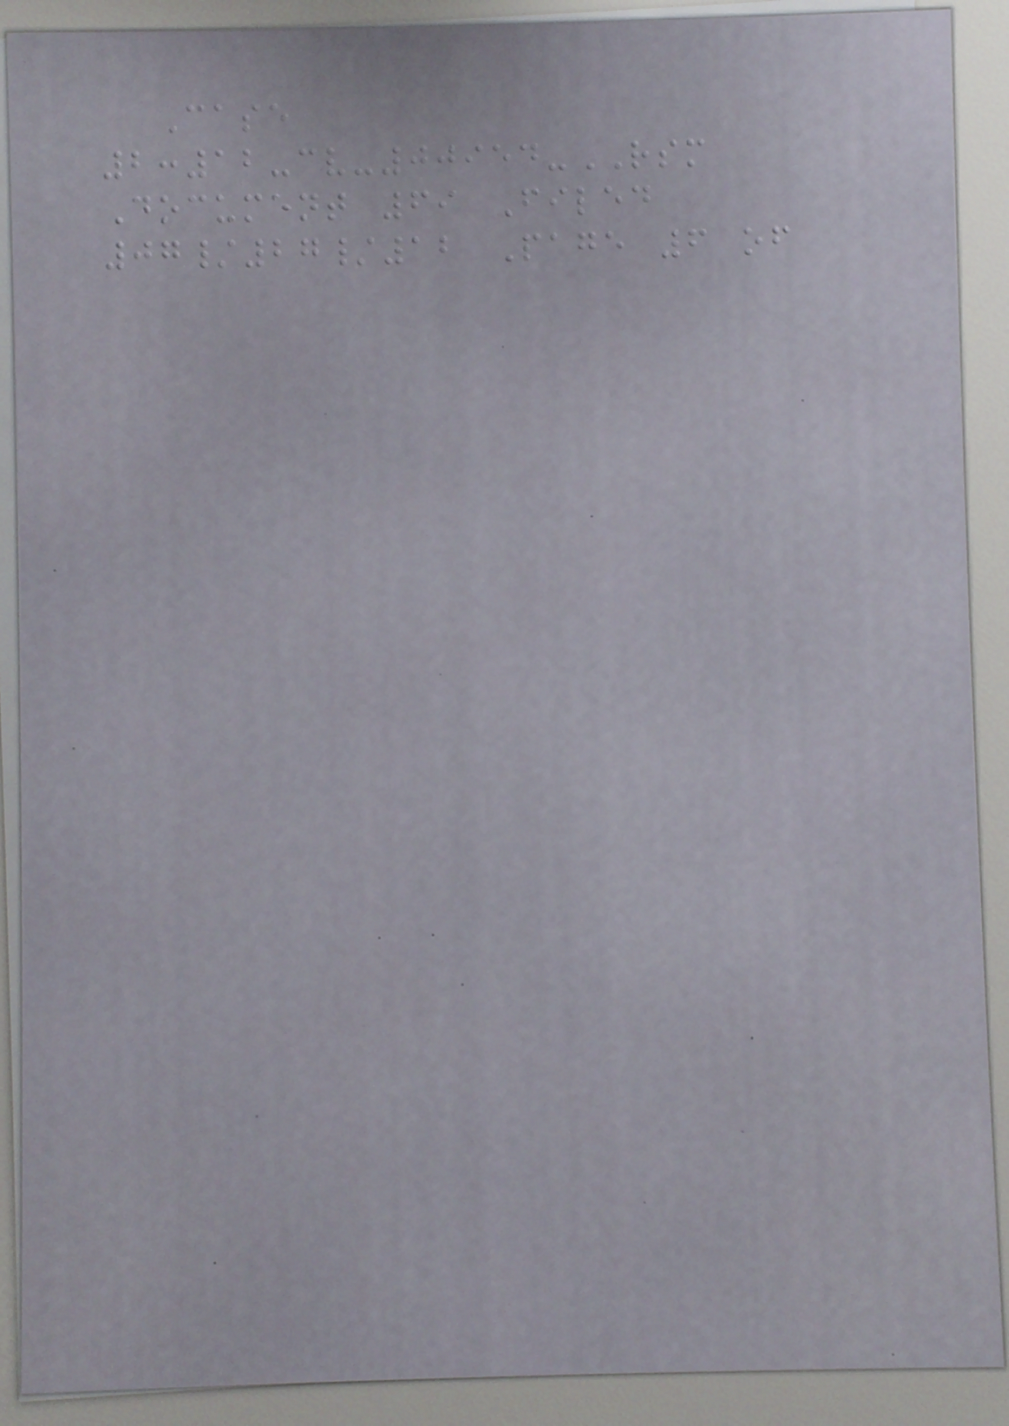Case
2:12-cv-00954-RSM
Document 69 Filed
07/27/12 Page 6 of
